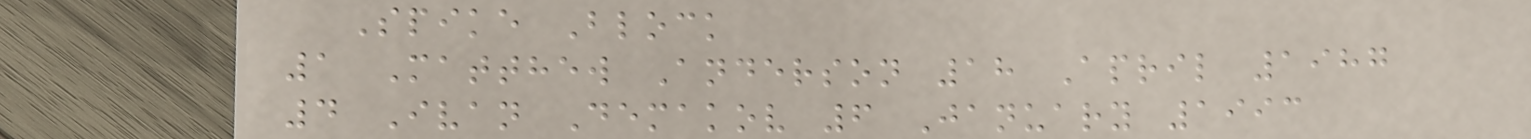Spike Block
1 Matthew Anderson 18 April 1987
4 Ivan Demakov 6 January 1993
